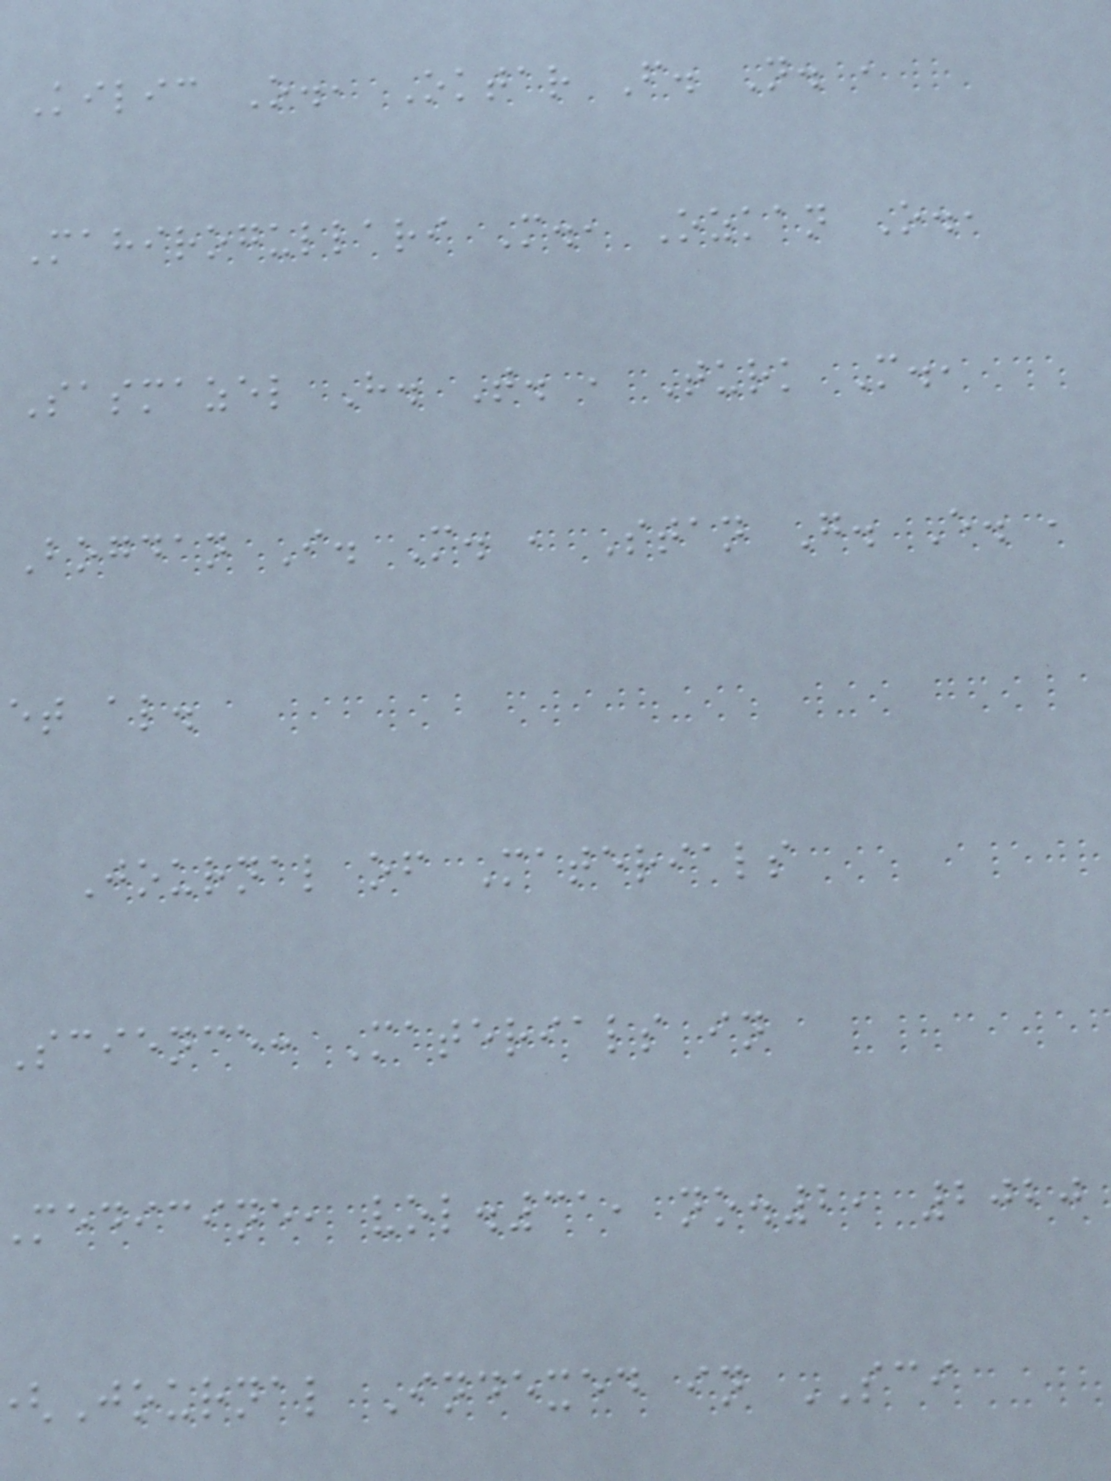Kilic O., Oktar F. N. ,
Mahirogullari M., Ozkan O.,
Sasmazel H. T. , Turk M.,
Bogdan I. M. , Stan G. E. ,
et al.
Journal of Materials
Science: Materials in
medicine, vol.31, no.2, 2020
Journal Indexed in SCI
